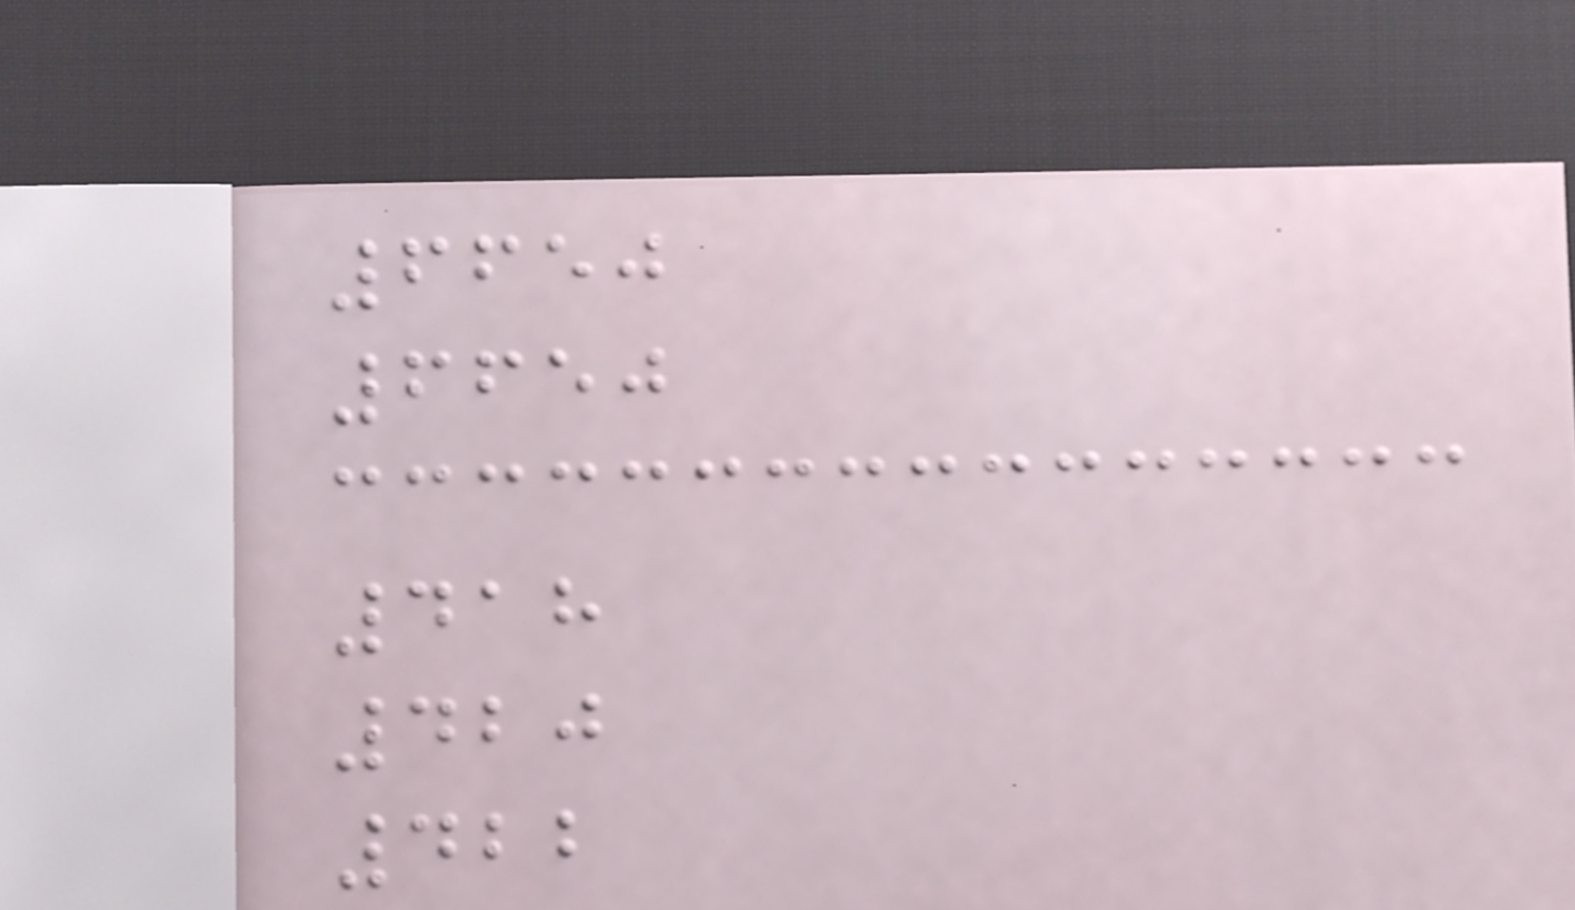6650
6650
418
420
422
